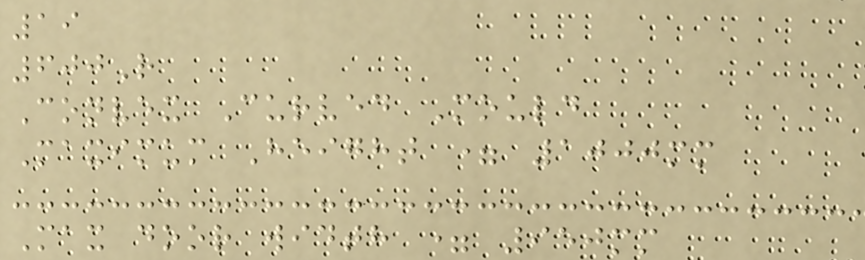19
600R
Convex Curved Mould
Maximum Height = 1000mm
Max door width = 950mm
